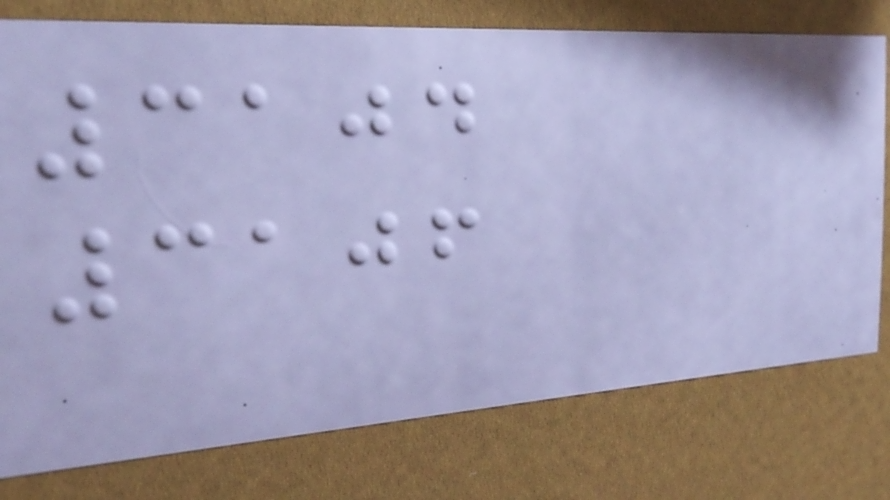3104
3106
